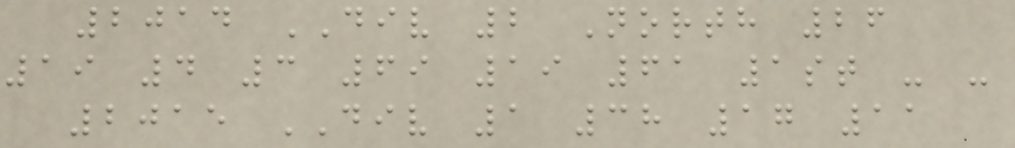2014 DIV 2 North 26
19 4 3 69 19 61 1st - -
2015 DIV 1 38 17 11
